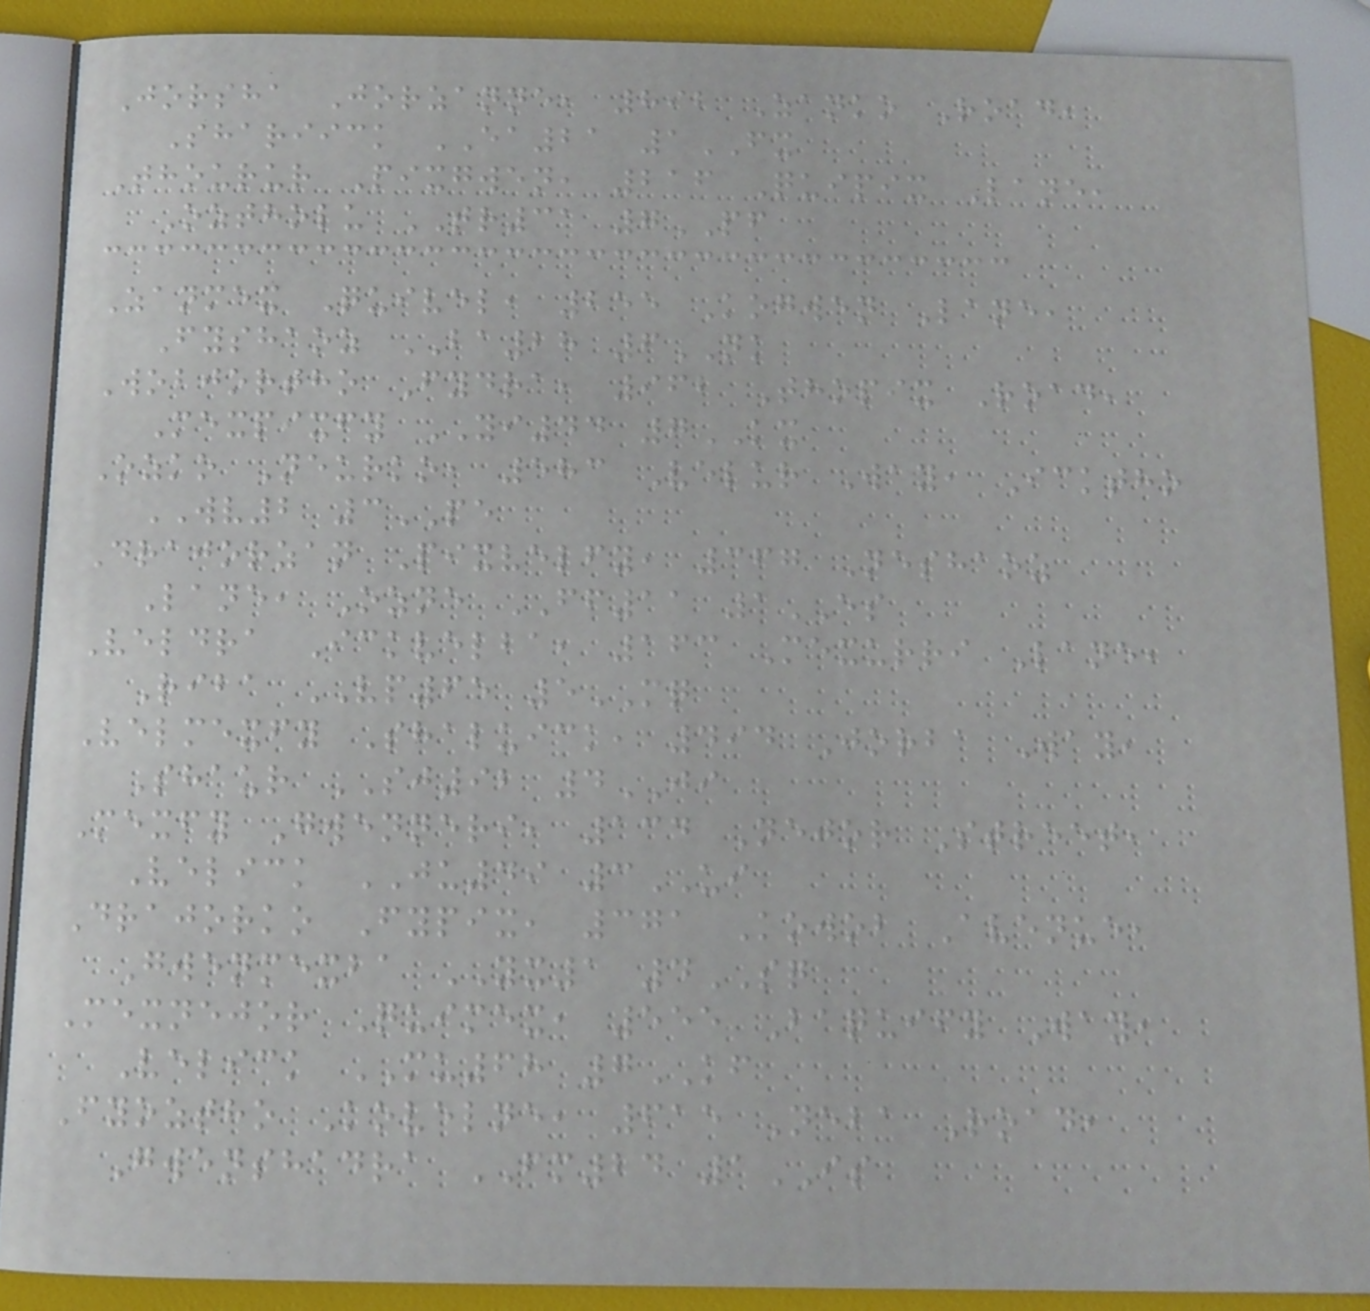Jorsha Jorzanne, 892 Zanko Road,
Shariick EA21 1FX
Thourur Pixgwen, 216 Quipix Lane,
Oztholu TR31 7PF
Zanmex Quivel, 255 Kogwen Lane,
Fyshaoz BA28 6NK
Wobjortho Fydra, 962 Thopix Road,
Mexpixfy YI44 7KX
Ozko Neurko, 583 Velur Way, Icktho
WV2 3PE
Drajorzan Pixvelfy, 367 Neshaoz
Lane, Ozne FF11 1ES
Veldra Ickvelba, 163 Mexurri Lane,
Riba VP65 5MQ
Velmexfy Shaluick, 494 Jorba Way,
Shaur SJ92 4JI
Mexfy Gwenneri, 134 Nejor Street,
Velick JU49 3UI
Drajorko Fypix, 371 Kowob Avenue,
Gwenmexba YX1 4SQ
Mexnejor Quimex, 555 Baquify Way,
Velick MU68 7KF
Fyoztho Kovelne, 615 Neba Road,
Gwenshadra FM24 1IS
